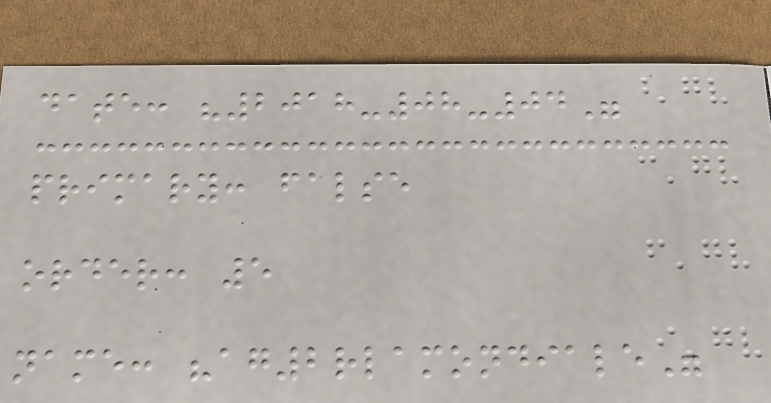date: "2018-08-04"
primary: false
order: 5
name: "ag2rlamondiale"
